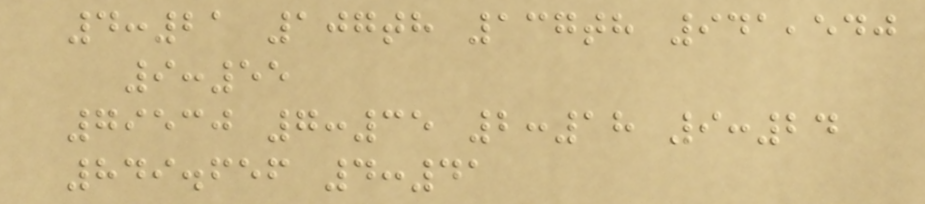4:21 107th 137th 941,540
9:55
79530 7:35 2:18 9:24
849.656 4:41
